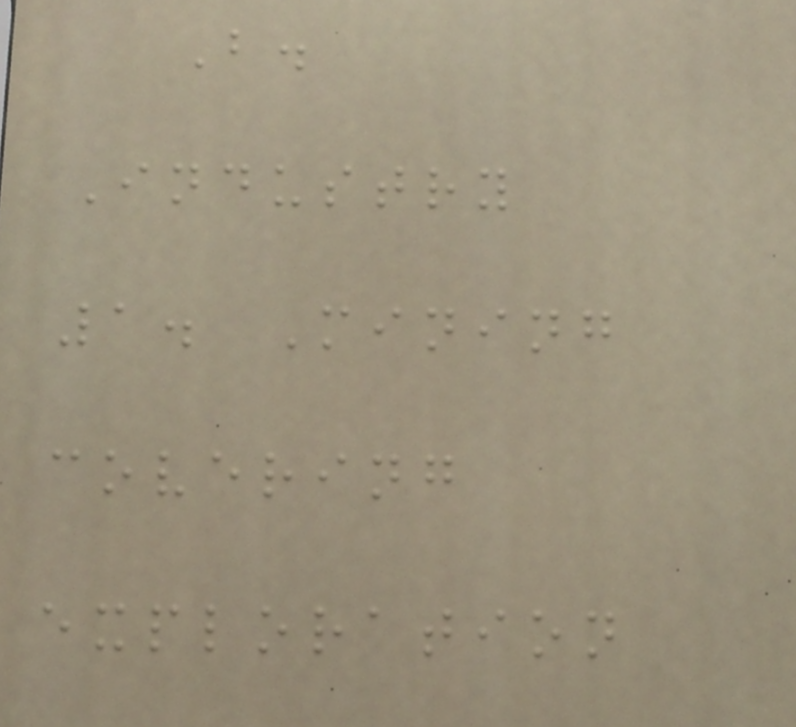B.
Industry
1. Mining
covering
exploration
